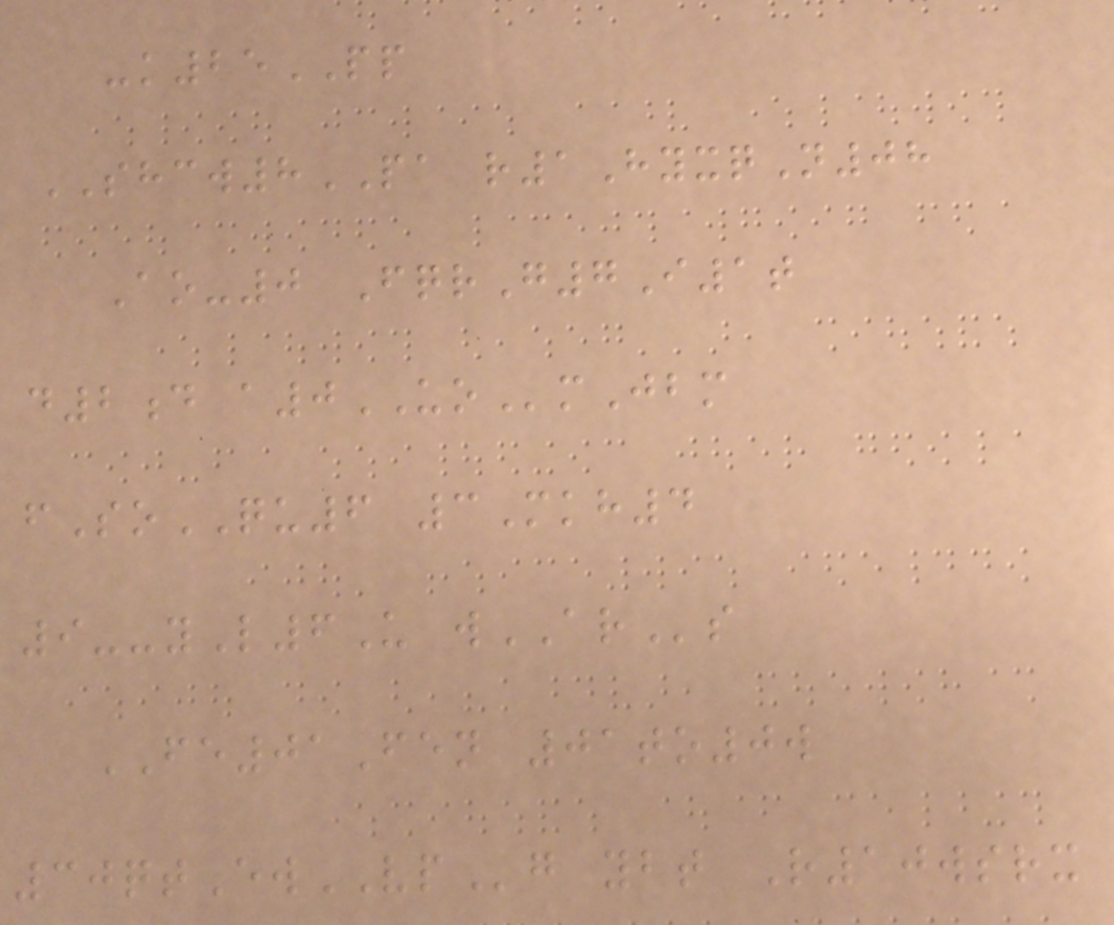-k25PP
SHCW8PA r1HyxqN08
Ao-0 FqrG7I1t
d2d a0UOmJbm
fSoQU6 3Mkh4
9--yL6U wARs
FE01Fen 01to0w
30qtEwVPg ybt R10wsrx
